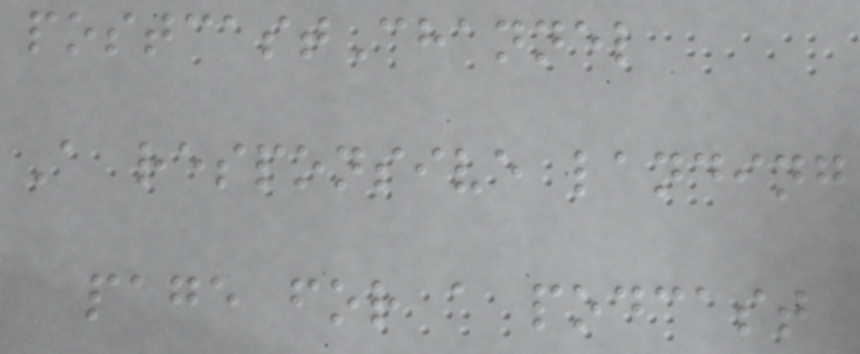postcastChannel
A responsive landing
page for a podcast
